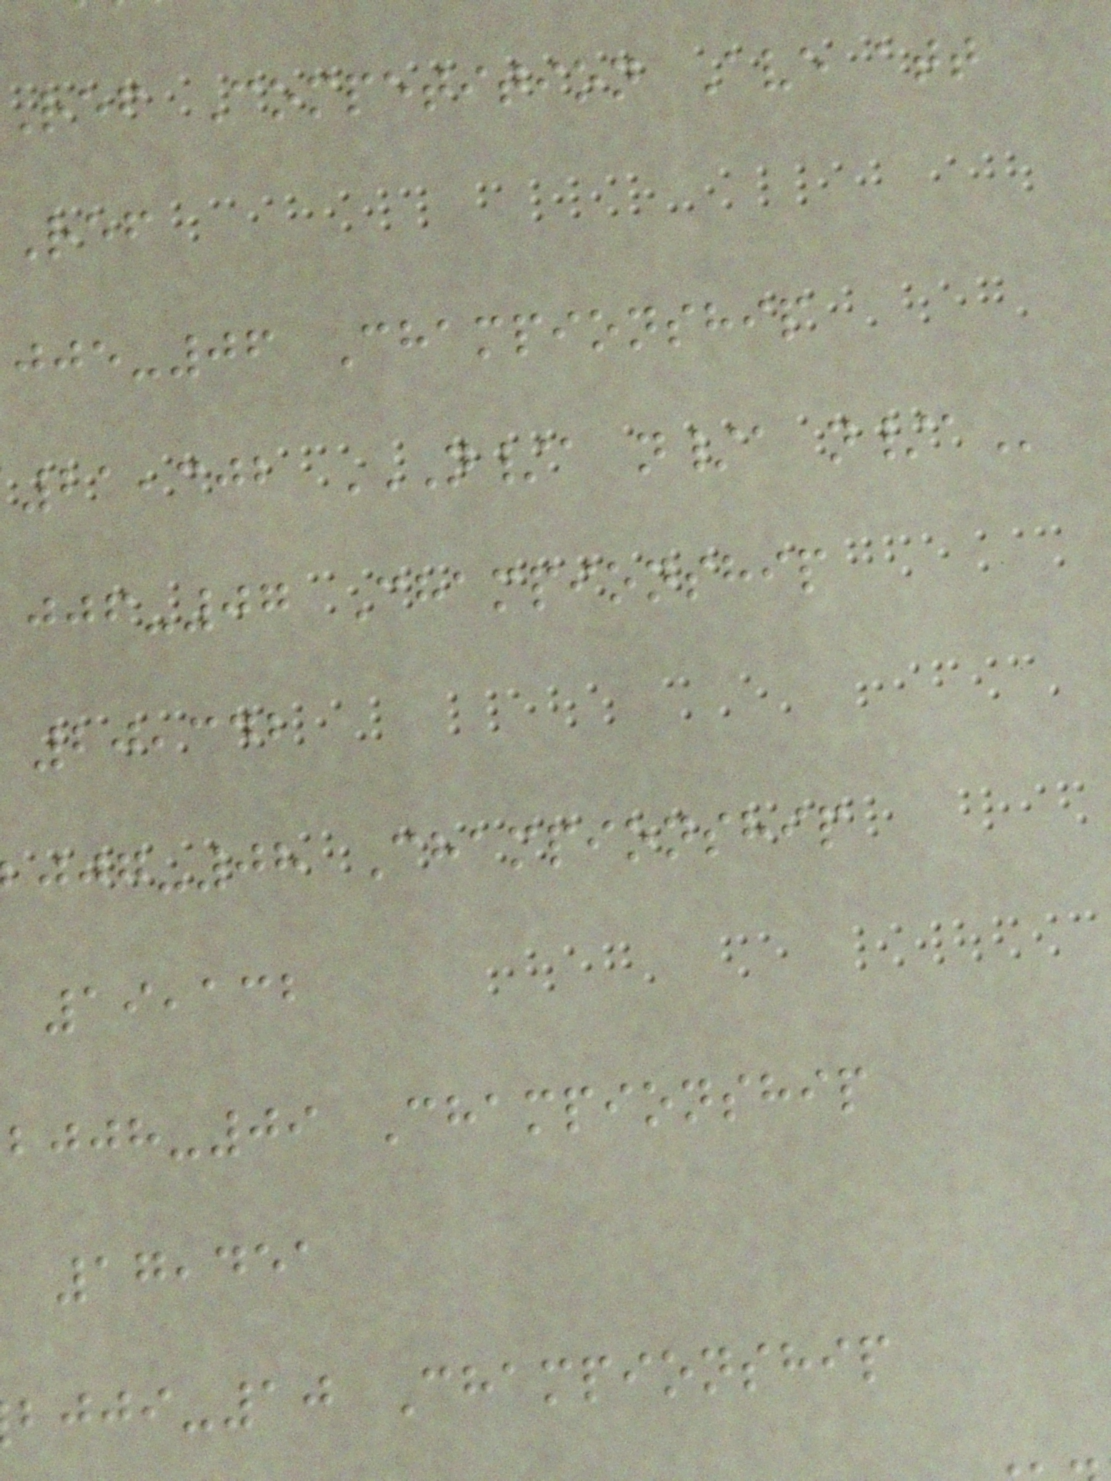Ref Competition Ave att
Ref
-06 Championship
21,302 N/A N/A N/A
-07 Championship
20,342
-08 Championship
19,132
-09 Championship
17,451
-10 Championship
